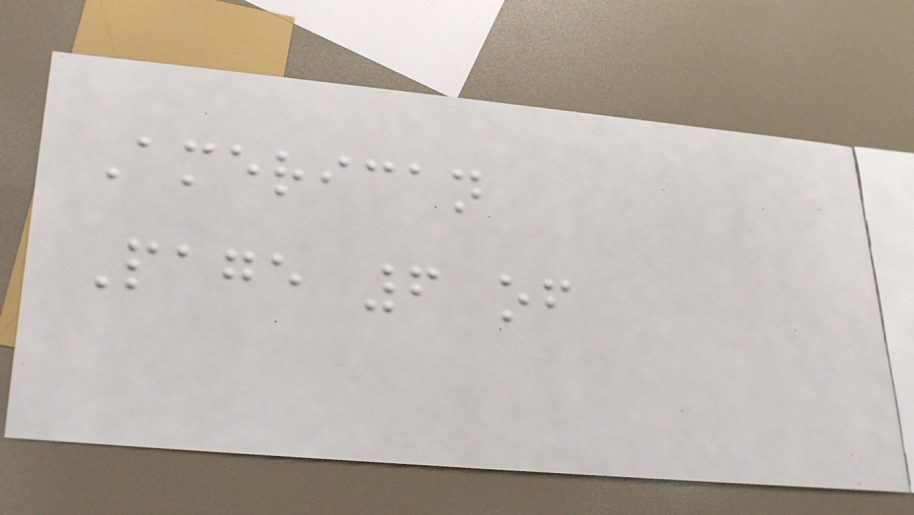American
Page 6 of
